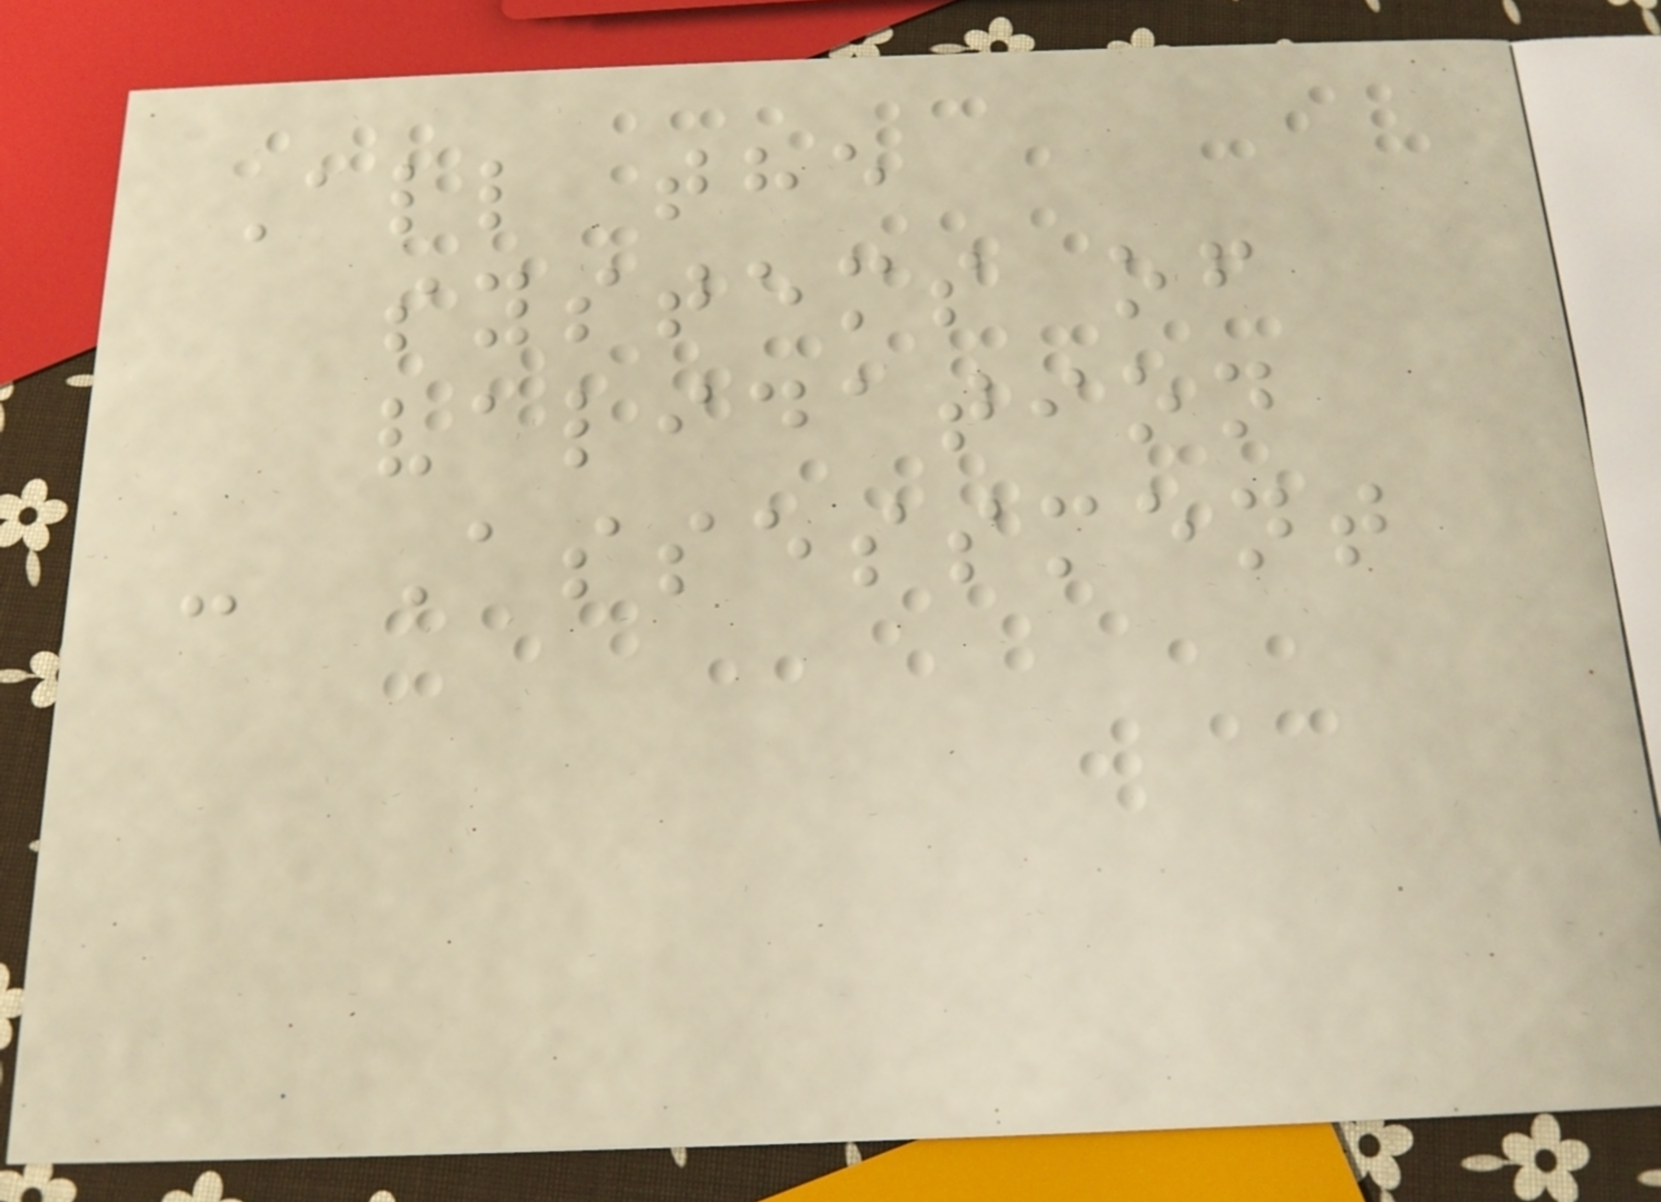All the
systems of
validation
- Assessment
